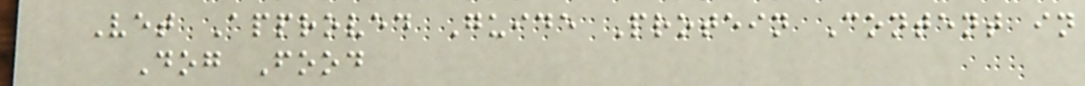Vet Approved Guide Protein Content in
Dog Food
